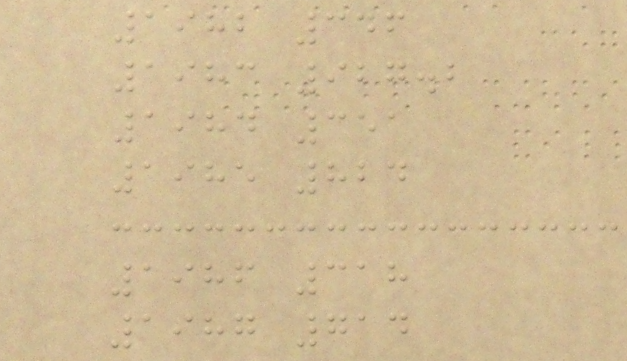1982 346
1983 927.2
1984 351
1985 824
1986 318
1987 714
